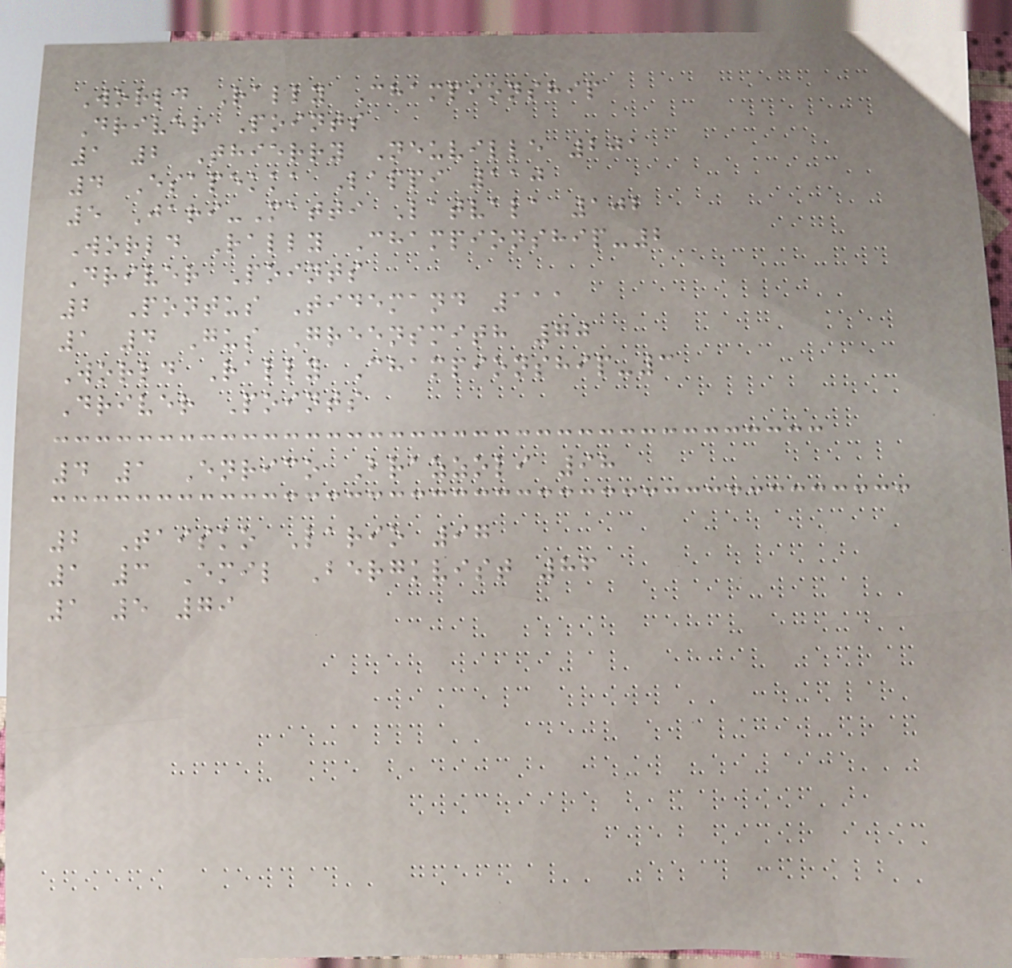World Rally Championship
Driver Points
1 2 Thierry Neuville 201
4 Esapekka Lappi 110
5 Jari-Matti Latvala 102
World Rally Championship-2
Driver Points
2 Pontus Tidemand 111
1 4 Gus Greensmith 70
World Rally Championship-3
Driver Points
4 1 Enrico Brazzoli 98
2 Taisko Lario 97
1 3 Emil Bergkvist 86
1 5 79
